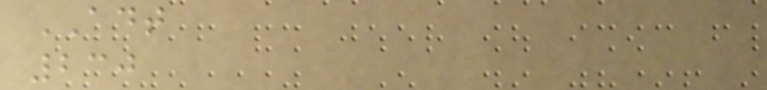ADT
230
